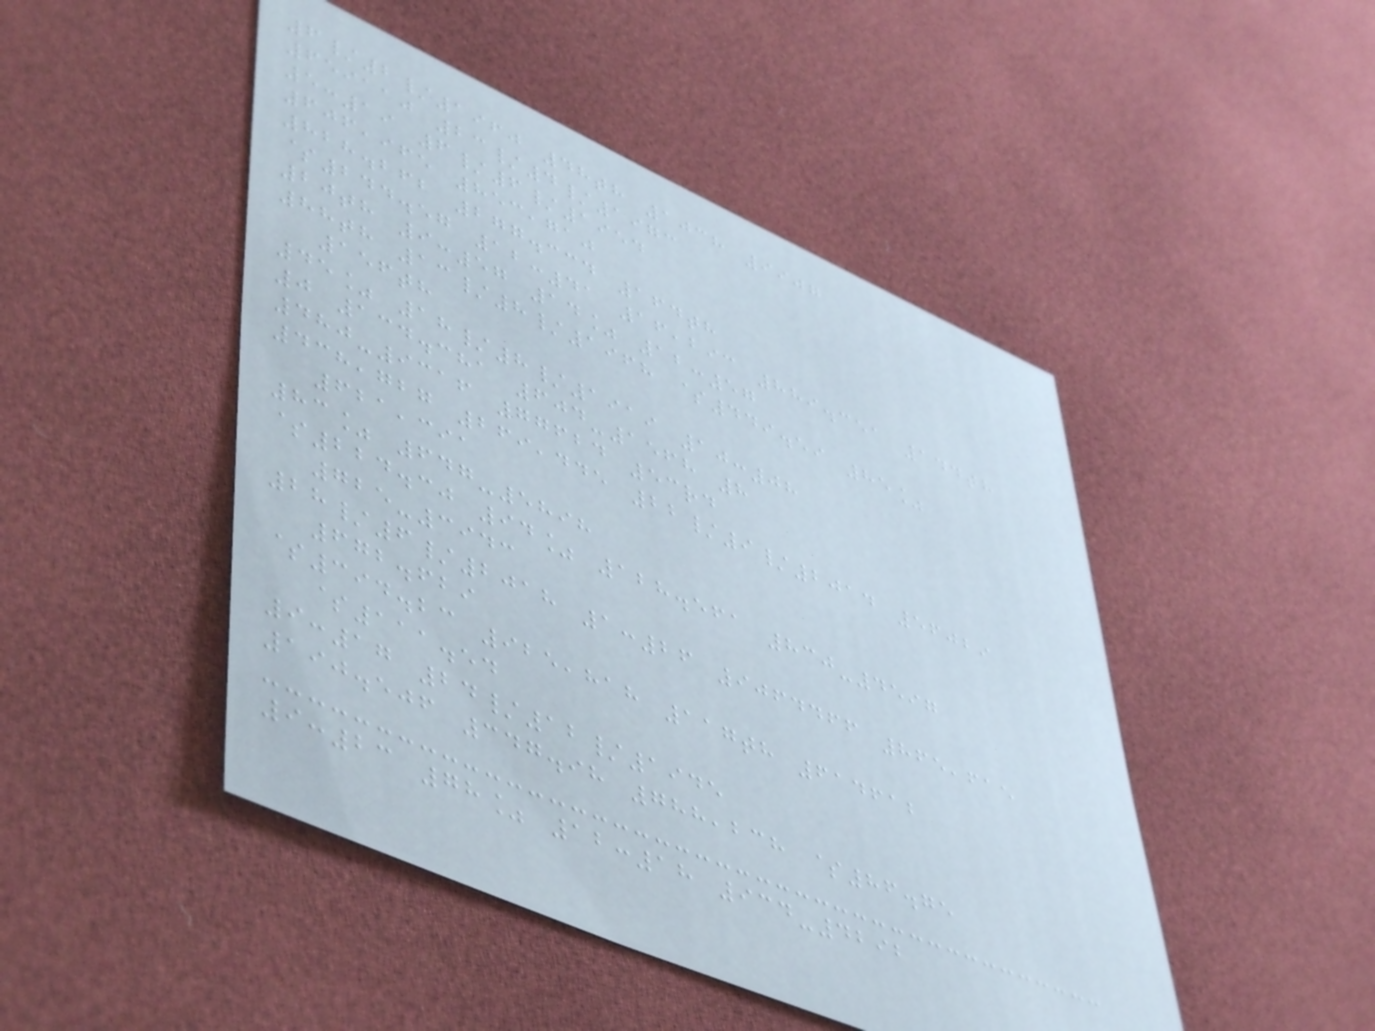6/2/1960 48th 1038 9907
659110 23/4/1973
5:19 6/6/1954
606,965 853,710
828.262 277.334 164th
$244.57 12:41 16,293 889.351 144th
20th 9:57 14% 12:57
88th 13/8/1968 $449.59 85%
156th
45% 18/8/1919 10:08
0 134.381 604-1568 8
480-9316 77624 53rd
438,727 269,445 22/9/2014 56029
621,391
83% 647-5898
$224.30 94% 128.561 830-4597
725-3943
28/6/2018 1:26 9064466 865,615
672.629
$394.23 925,818 117th 614612
$111.54
9:17 24/12/1945
190.506 347.98 788,238 $86.75
9:23 78% 12:18 934-4292
